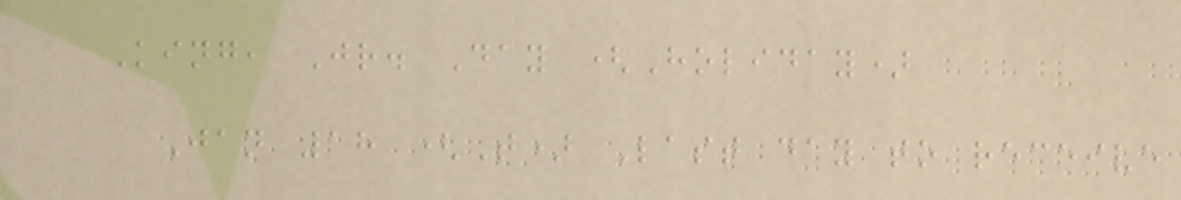King, Jr. Day (Holiday)
Jan 18 (T) Last day to receive
